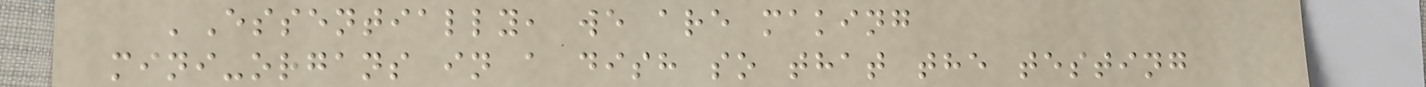'Essentially, we are making
mini-organs in a dish so that the testing
